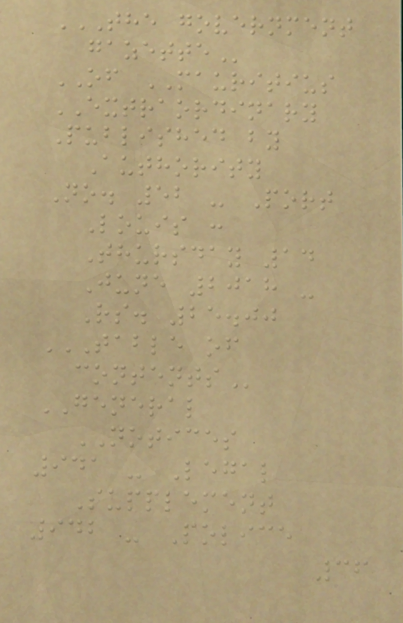THE GOVERNMENT
GAZETTE
OF MAURITIUS
EXTRAORDINARY
Published by
Authority
No. 52 - Port
Louis :
Thursday 14
June 2018 -
Rs. 25.00
TABLE OF
CONTENTS
GENERAL
NOTICES
941 - Legal
Supplement
942 - Police
36
